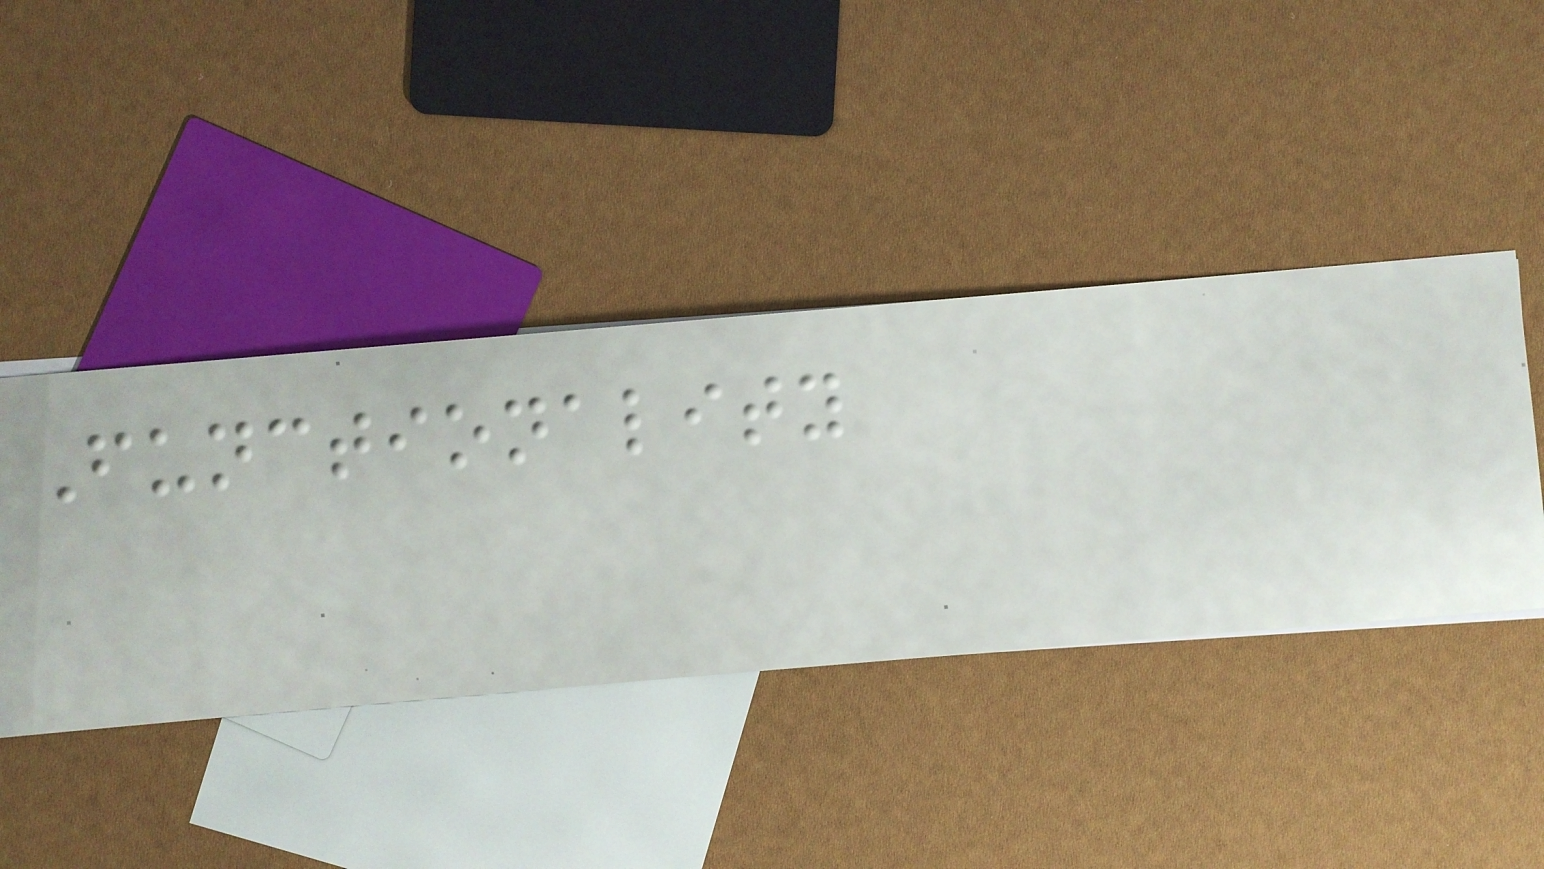Functionality
